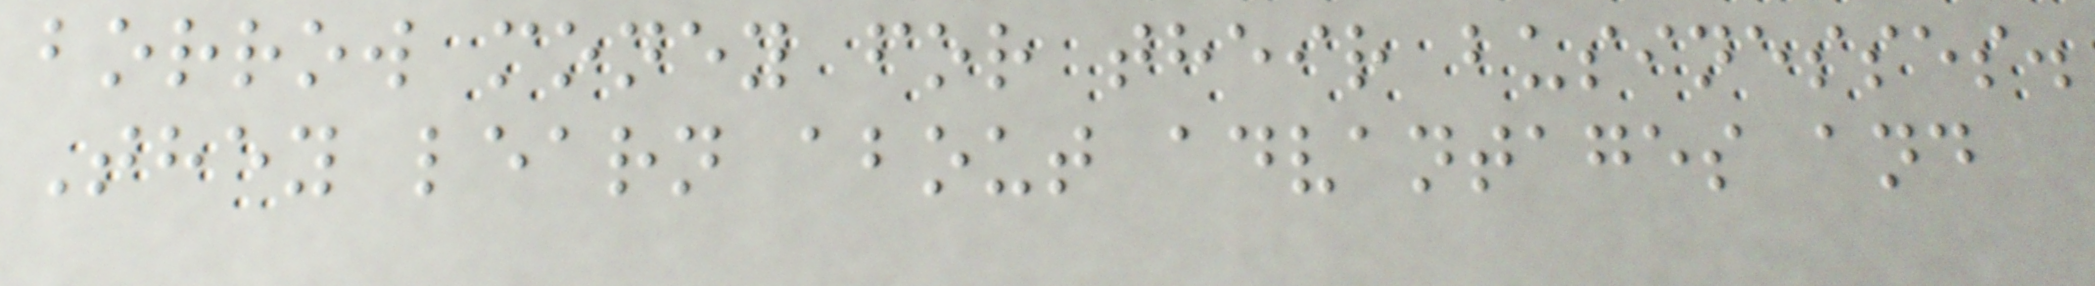borrow money for their businesses.
They learn about advantages and
